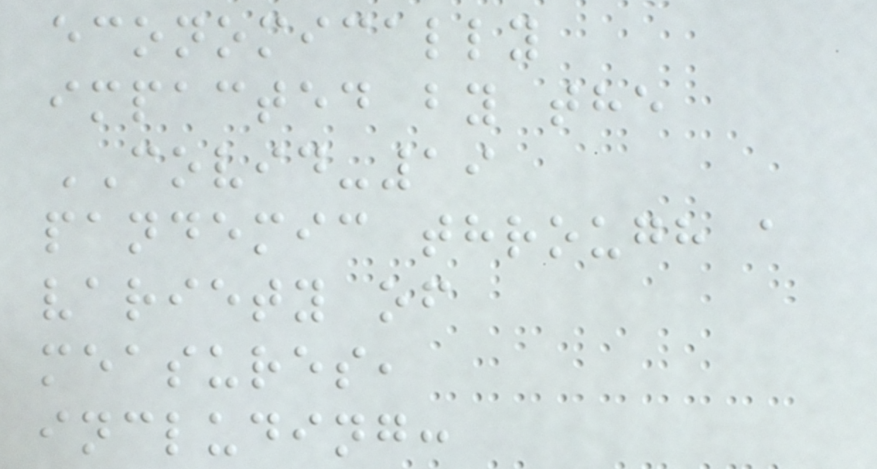economically
impacted by the
COVID-19
pandemic through a
variety of
measures,
including:
